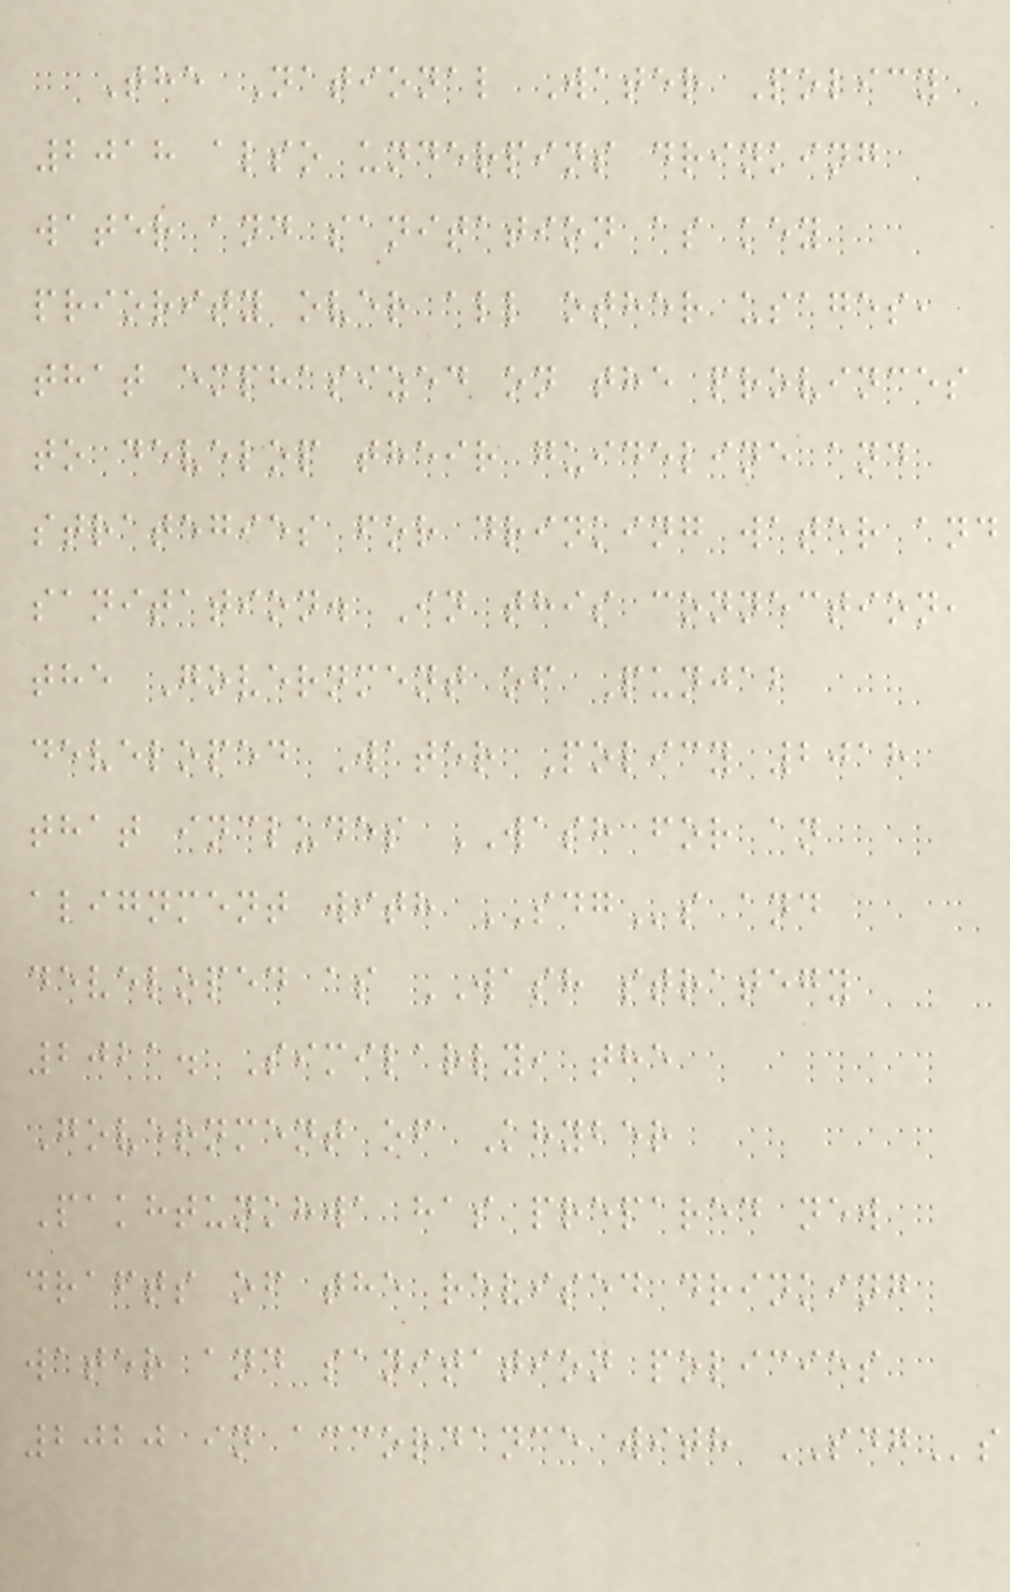The National Water Policy
2018 also underpins drinking
water and sanitation as key
priority over all other usages,
that emphasized on the provinces
to develop their guideline and
strategies for drinking water and
sanitation. In this connection,
the Government of Punjab
developed Water Policy 2018
that includes WASH for an
alignment with SDGs and
developed as WASH strategy
2021. Similarly, the
Government of Khyber
Pakhtunkhwa has prepared new
drafts of the revised drinking
water and sanitation policies
2020 in accordance with SDGs
